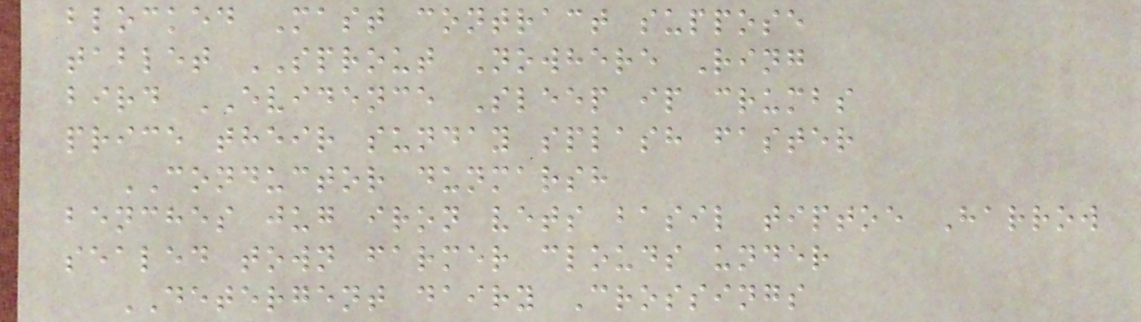blocked Mast contract suppose
tablet SPROUT Nowhere Ring
bird EVIDENCE Sleep ip crumbs
price their sunday splash faster
CONDUCTOR dunmarsh
benches jug iron vets basil tiptoe Harrow
sealed town farmer clouds under
DETERGENT dairy Crossings
